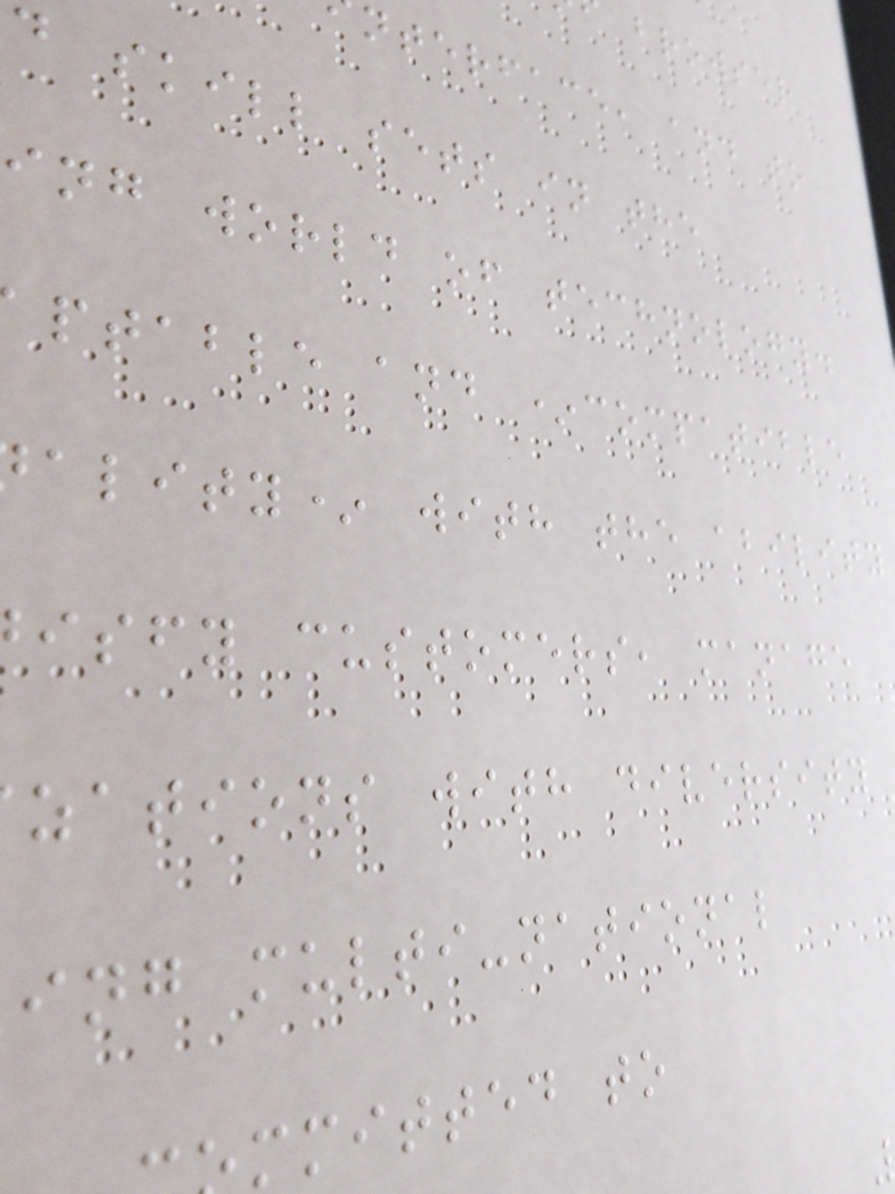nterface, and to
d skill sets in the
ing world of technology.
ptable and *compatible
ality* with the ability
isfy customers, manage
zations with diversity
ing multi-national
mmitted to
